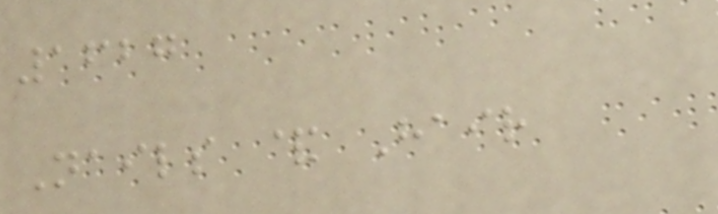1627
Nails & Hair
